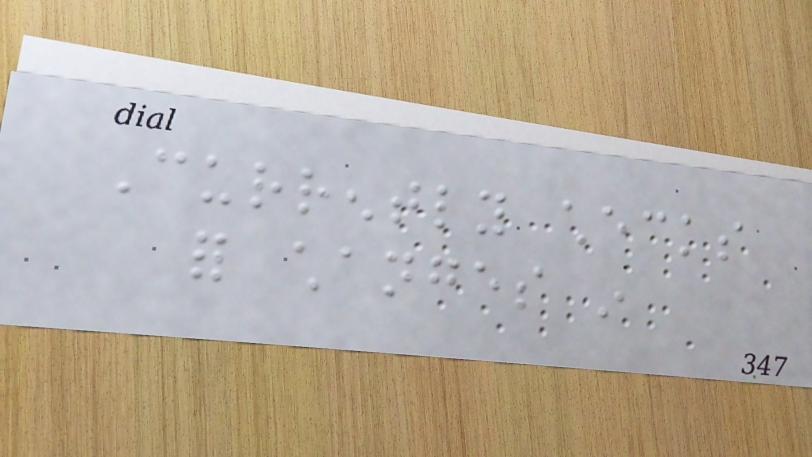Currently checks
for changes in
